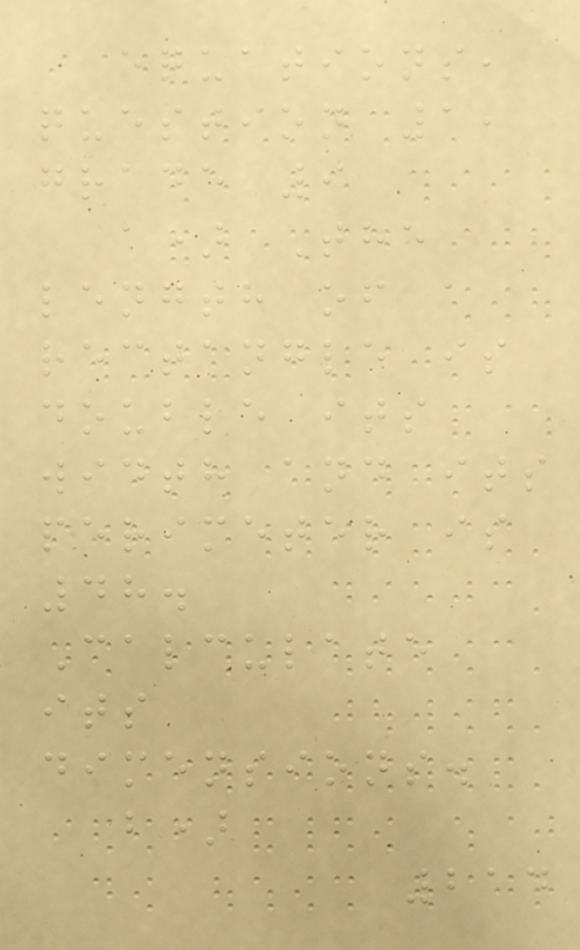equations,
question 1,
grade 9
a) The
length of a
rectangle is
double its
width and its
perimeter is
48.
Calculate
its
dimensions.
b)
214
